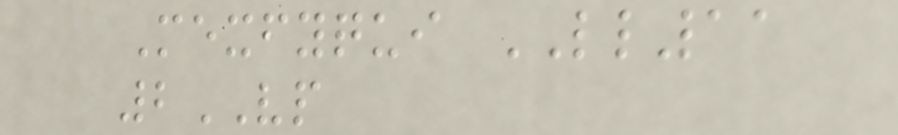Mexfyqui LL11
2VP
